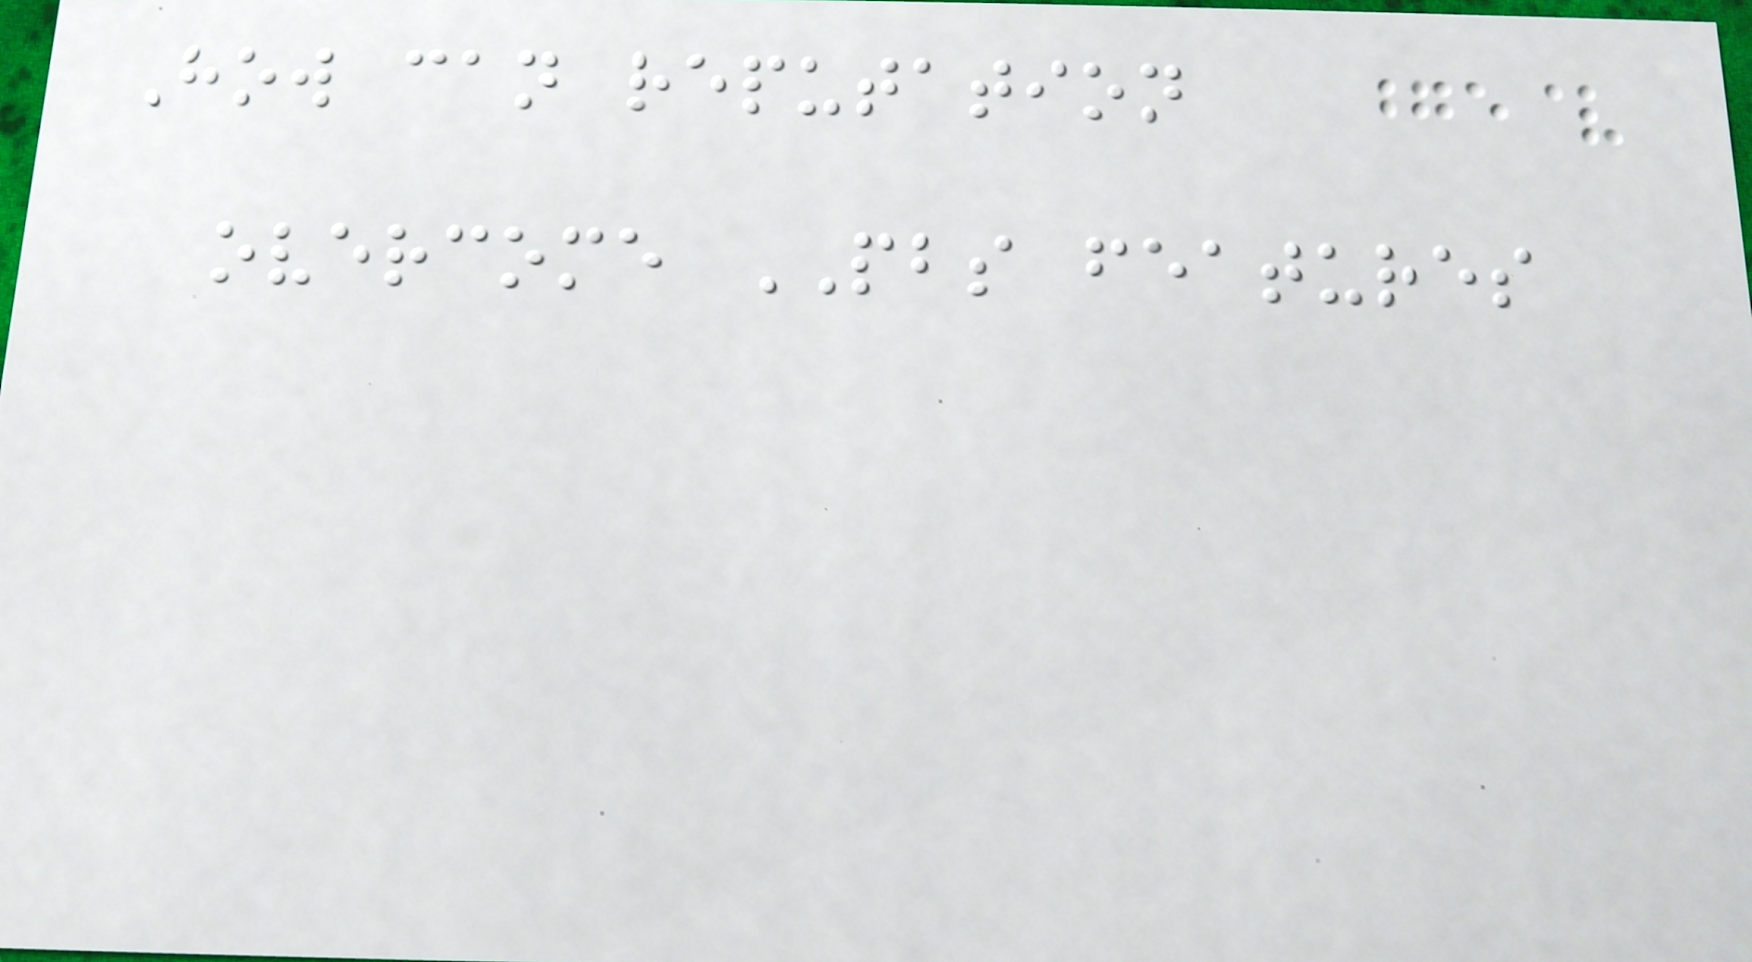How can reputation
overcome PBS features
